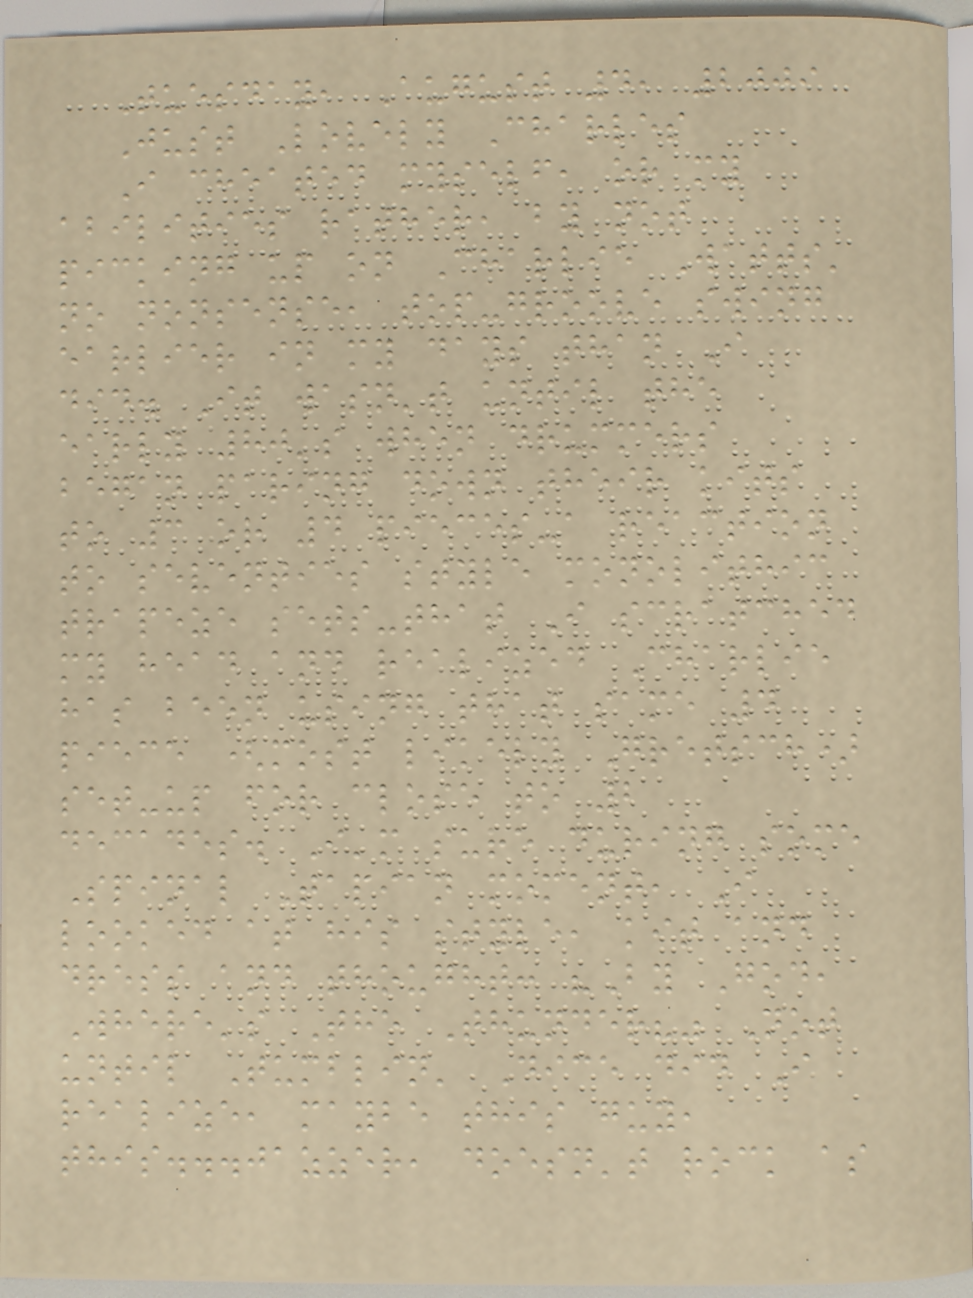Tuesday, August 4, 2009
Just Lovely Charles
I cheated myself, or my
abilities rather, by not
picking up on Charlie Watts'
no nonsense, top-groove swing
earlier in my days than I
did. It wasn't until the
early 80's when drummers
began paring down their kits
to 3 or 4 pieces-a reaction
to seventies style monolithic
trapeze sets-that I scratched
my head and realized Charlie
has been using that same 4
piece (most likely Gretsch)
set-up for close to 2
decades. I'm sure during some
Spinal Tapian moment, I
looked at his style, kit and
dress and thought: "By God,
Where's The Thunder?" Not
until Tumblin' Dice did I
realize, maybe this guy,
this...jazzer, doesn't rock as
